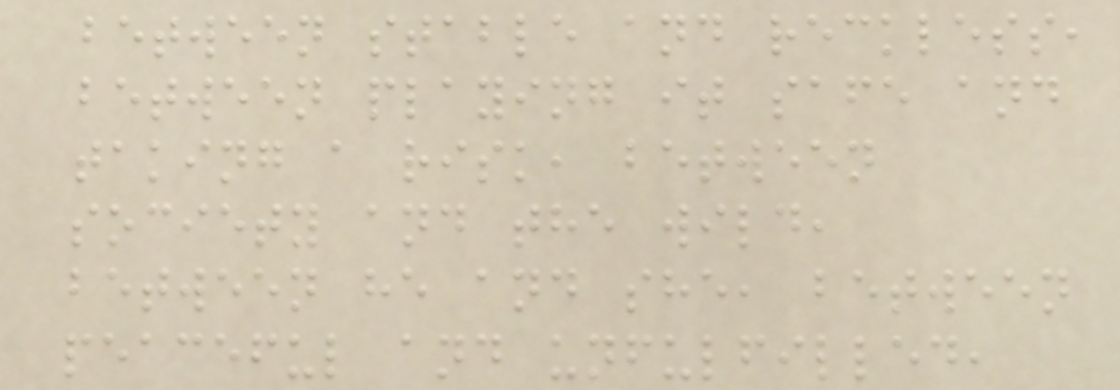between stable and reckless,
between playing it safe and
taking a risk, between
society and the wild,
between he and she, between
peaceful and unfulfilled,
